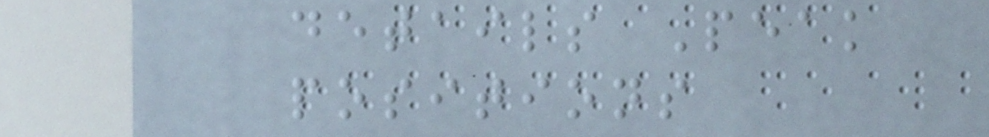details Peak
positions
